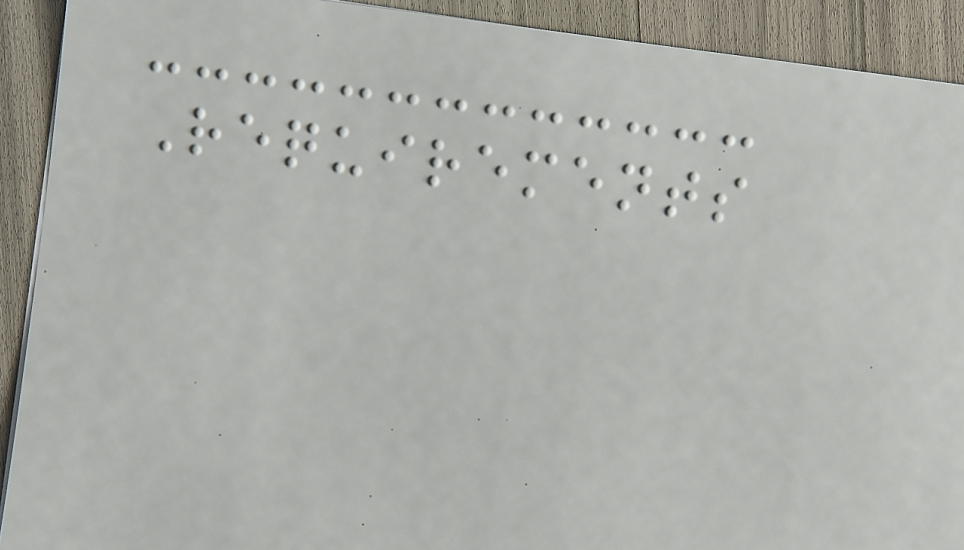Requirements
